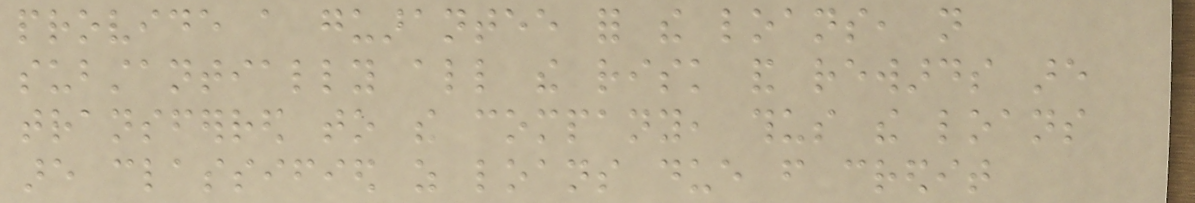provide a guarantee for the loans, not
substantially all the risk and rewards are
transferred to the company, thus the loans
are classified as loans due from credit
